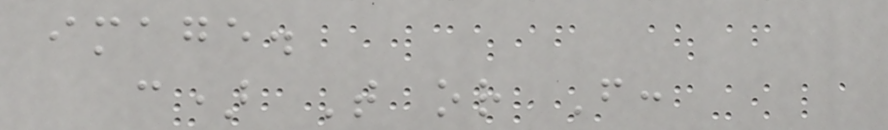image.
c) T or F:
